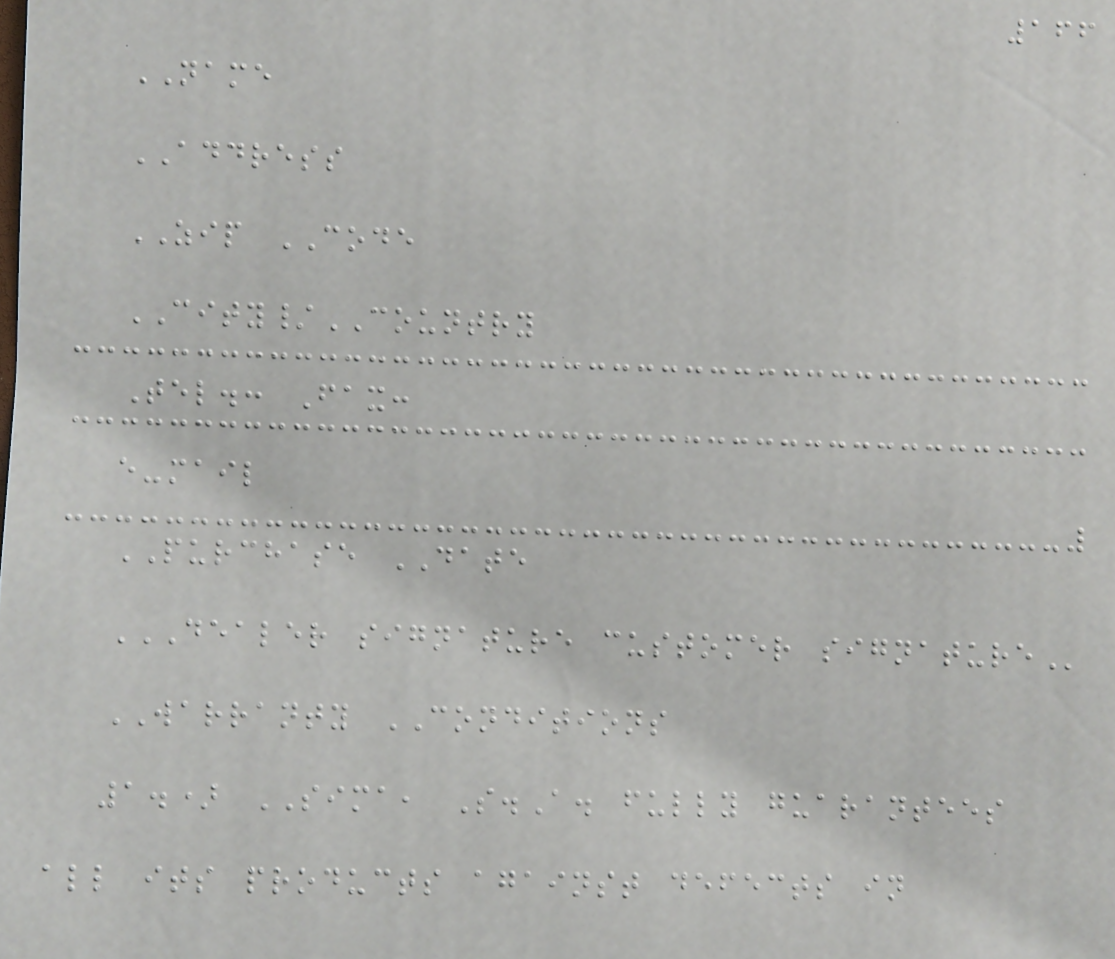166
NAME
ADDRESS
ZIP CODE
CITY/COUNTRY
Tel.: Fax:
e-mail
PURCHASE DATE
DEALER SIGNATURE CUSTOMER SIGNATURE
WARRANTY CONDITIONS
1.) SIMA, S.A. fully guarantees
all its products against defects in
